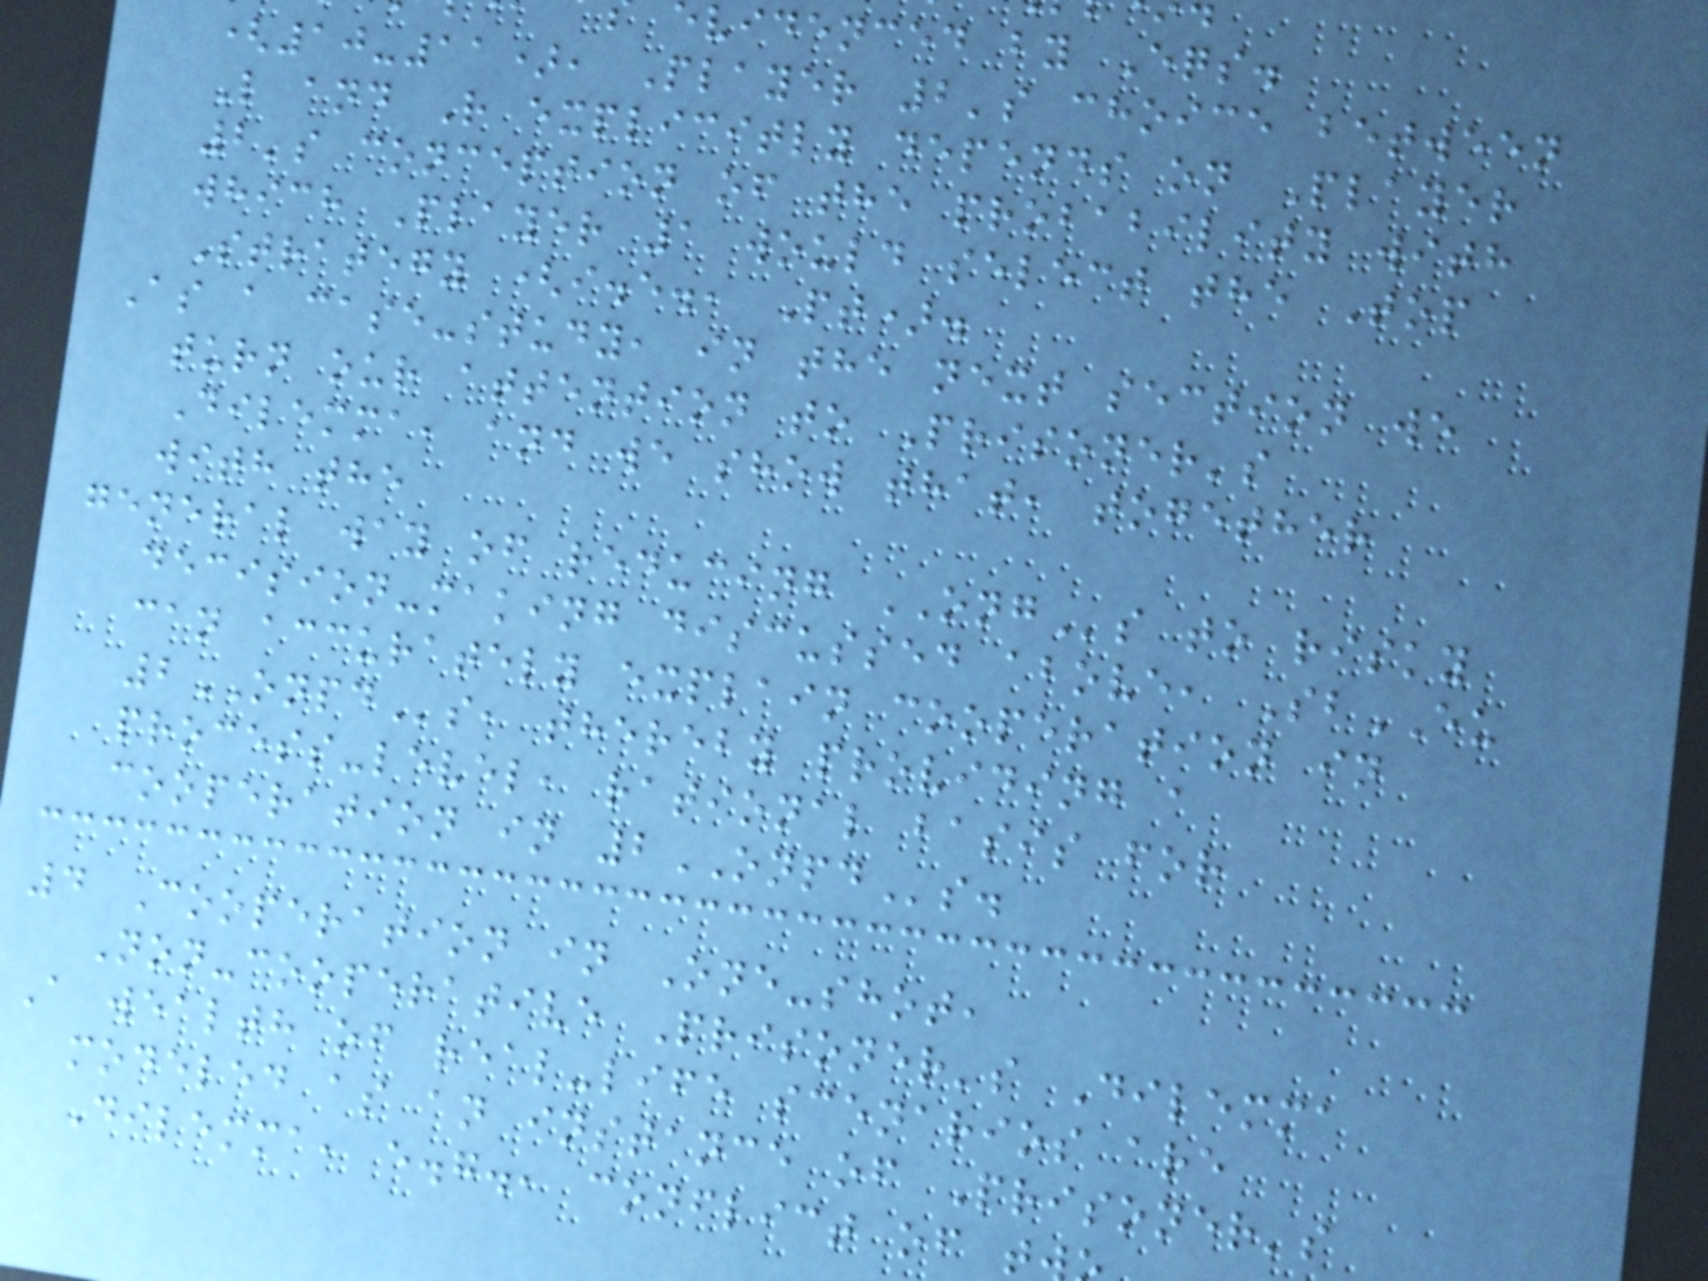evidenced by Eqs.
(10-11), Player 2's choice between
L and R explicitly depends on Player
2's conception of the probability with
which Player 1 would select the Top
Strategy (i.e., Pt).
As a case-study, in the next section we
turn our attention to Prisoner's
Dilemma, and we show that, together
with the
general way of reducing ONGs to risky
decision-making discussed above, SbEU
can accurately explain cooperation in
2ONPDs, thereby providing a
process-level, rational basis for
cooperation in 2ONPDs.
4 Cooperation in One-shot,
Non-cooperative Prisoner's Dilemma
A wealth of real-life scenarios are
modeled as an instance of Prisoner's
Dilemma, e.g., conflict of t
